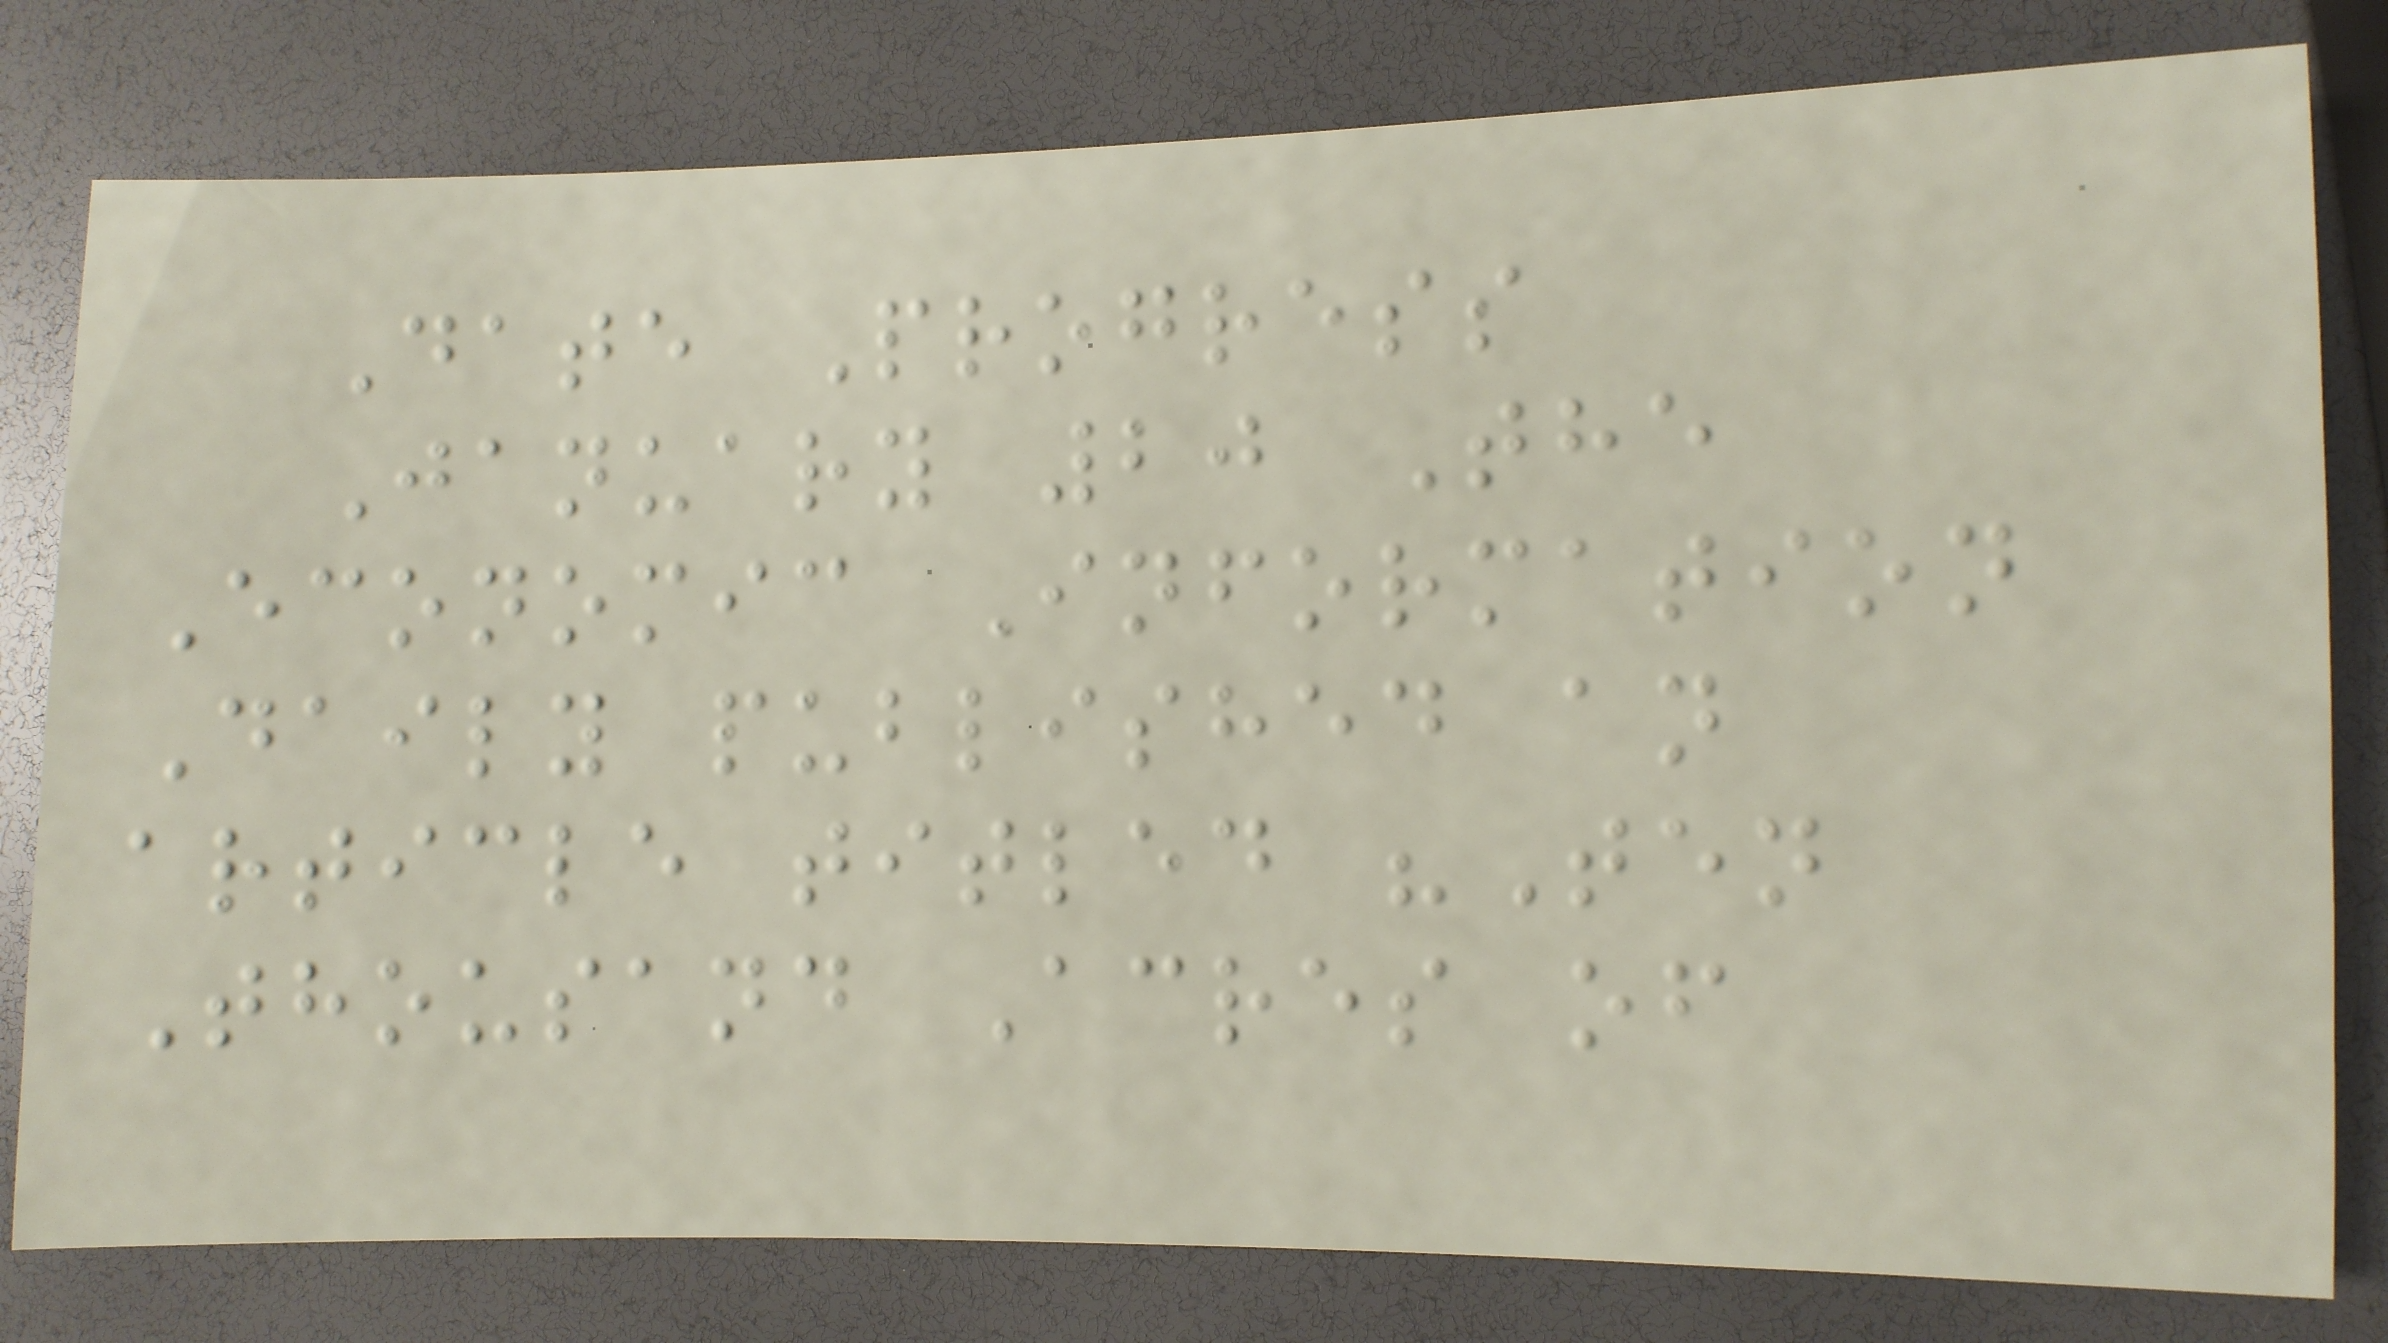Date Progress
January 20 The
Economic Information
Daily published an
article titled "Ten
Thousand Acres of
